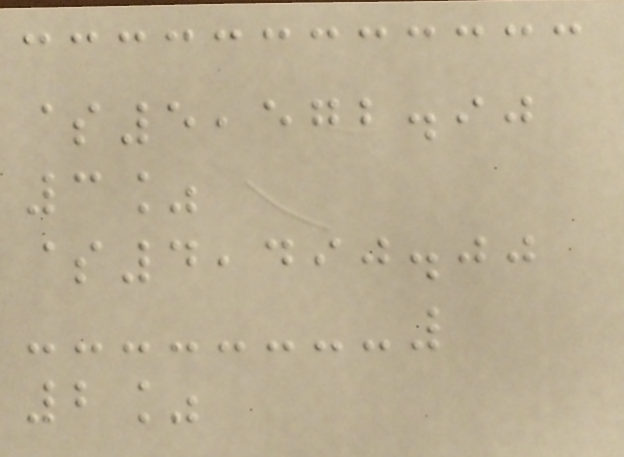$5,572.90
3%
$4,490.00
2%
